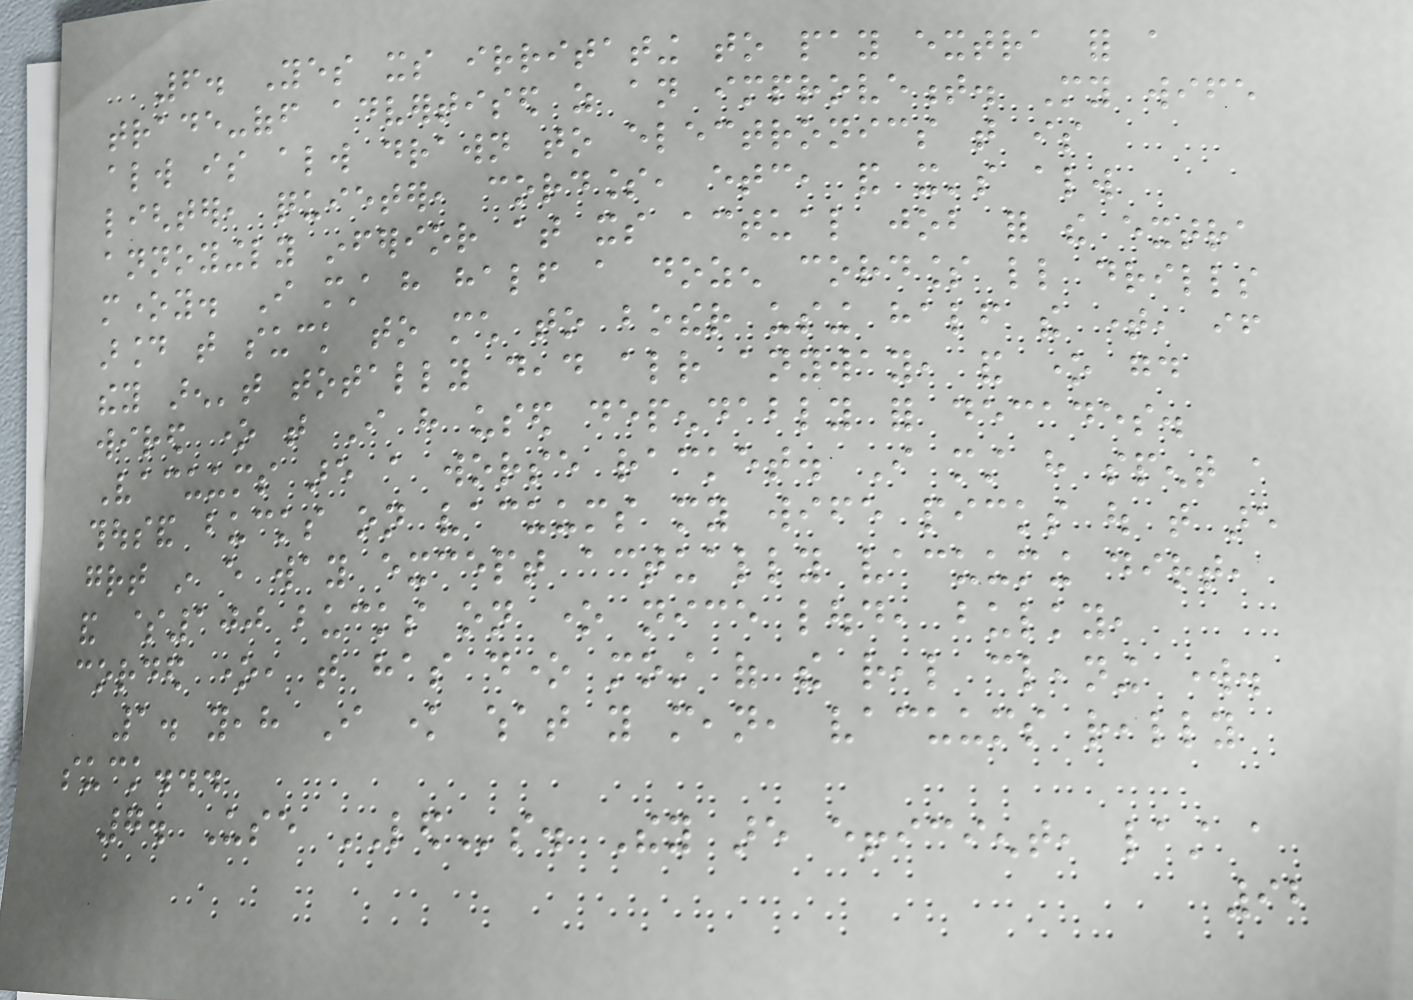6. Yes its irritating to pay extra for a
trade-off advertised as an improvement. My wife
always is always drawn to electronics that is
lighter, quieter, cordless, etc, and it's always
annoyingly inferior at its actual job for the extra
money. I must have half a dozen cordless little drills
around that suck to much to bother using half the time, if
they aren't totally dead already anyway, and one good
wired one that I have used dependably for decades.
Vacuums are a worse racket. I must have spent a
thousand bucks on vacuums my wife picks out that are
great in every way except actually vacuuming dirt,
and $100 bucks on one nice loud, bulky,
corded one, that has done most of the real cleaning work.
1. yeah I know what you mean, vacuums really
suck...
7. Use LEDs. They are efficient, last a
92
